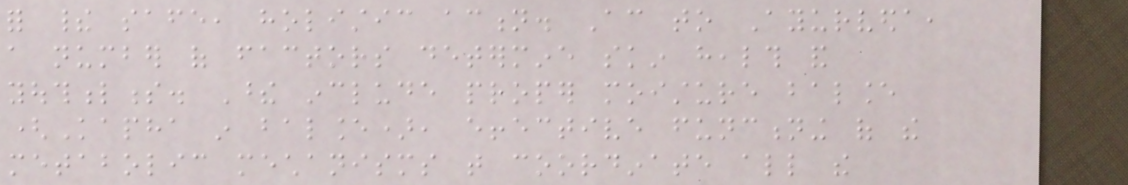for their safe, holistic action. According to Ayurveda,
a number of factors determine skin health and
youthfulness. These include proper moisture balance
(Kapha in balance), effective functioning of the
metabolic mechanisms that coordinate all the
